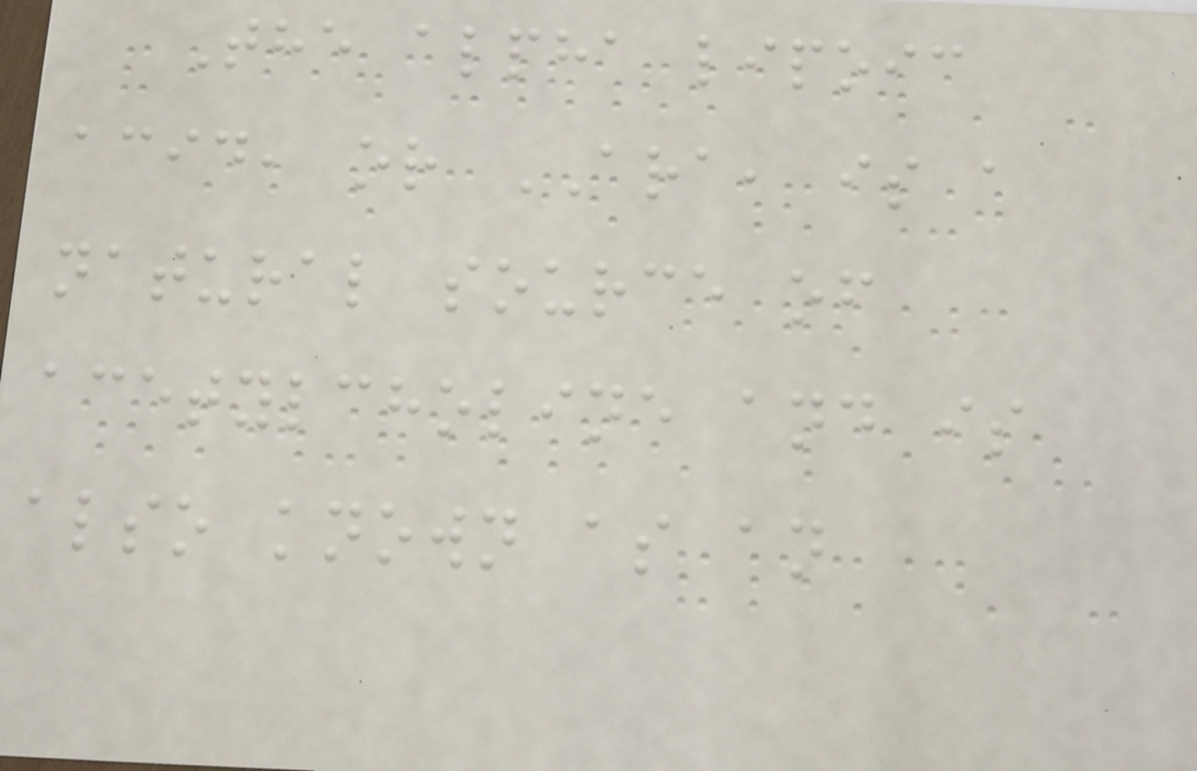The alpha lipoic
acid, or ARA, is a
natural source of
acetylcholine and is
also known as an
